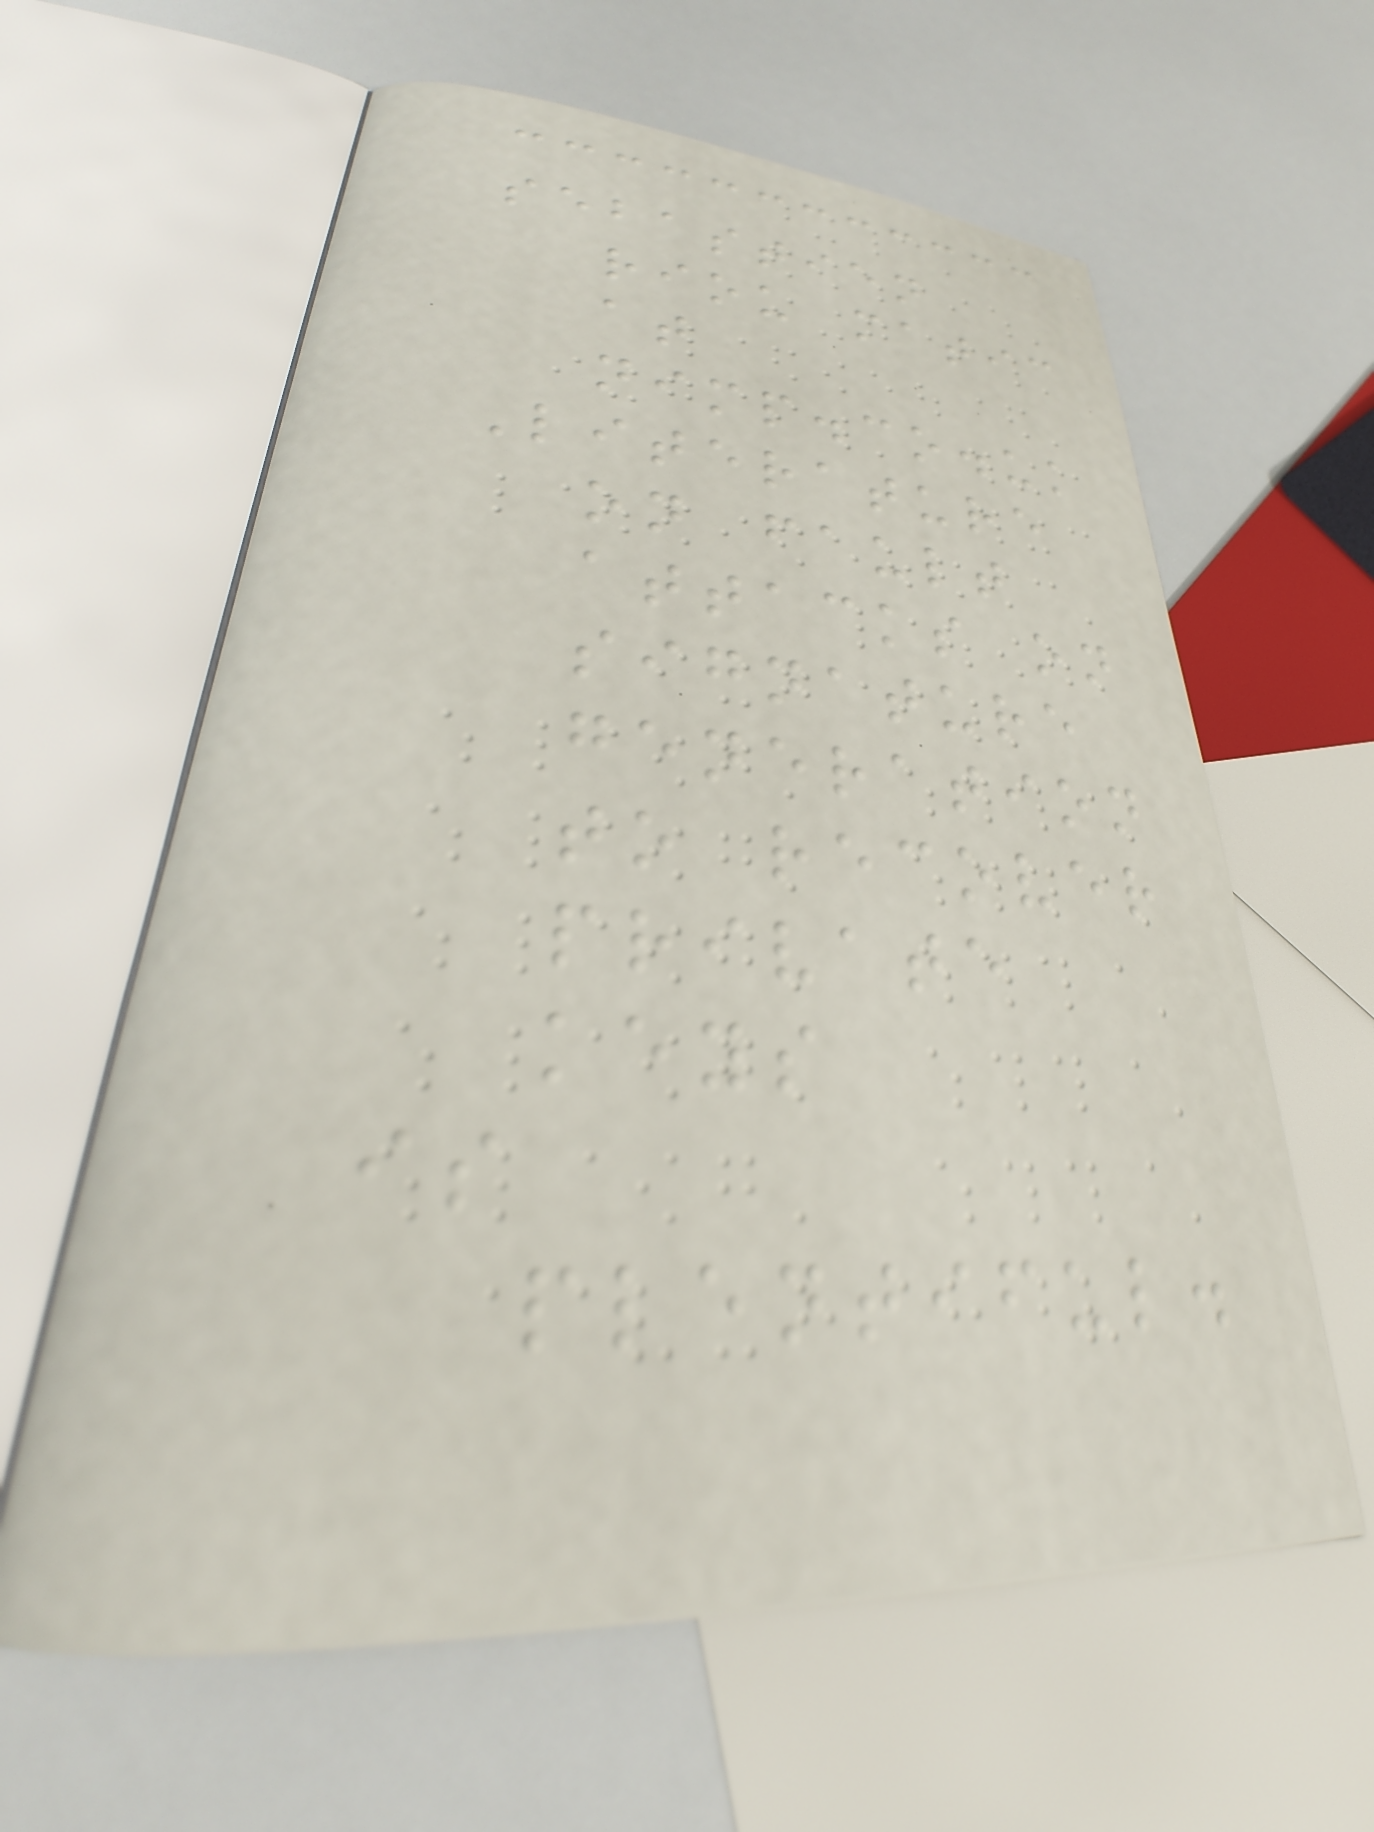sebastien
riou matic
at
nimp.co.uk
Literature
on fault
attacks on
signature
generation
to recover
private
keys
is
plentiful.
